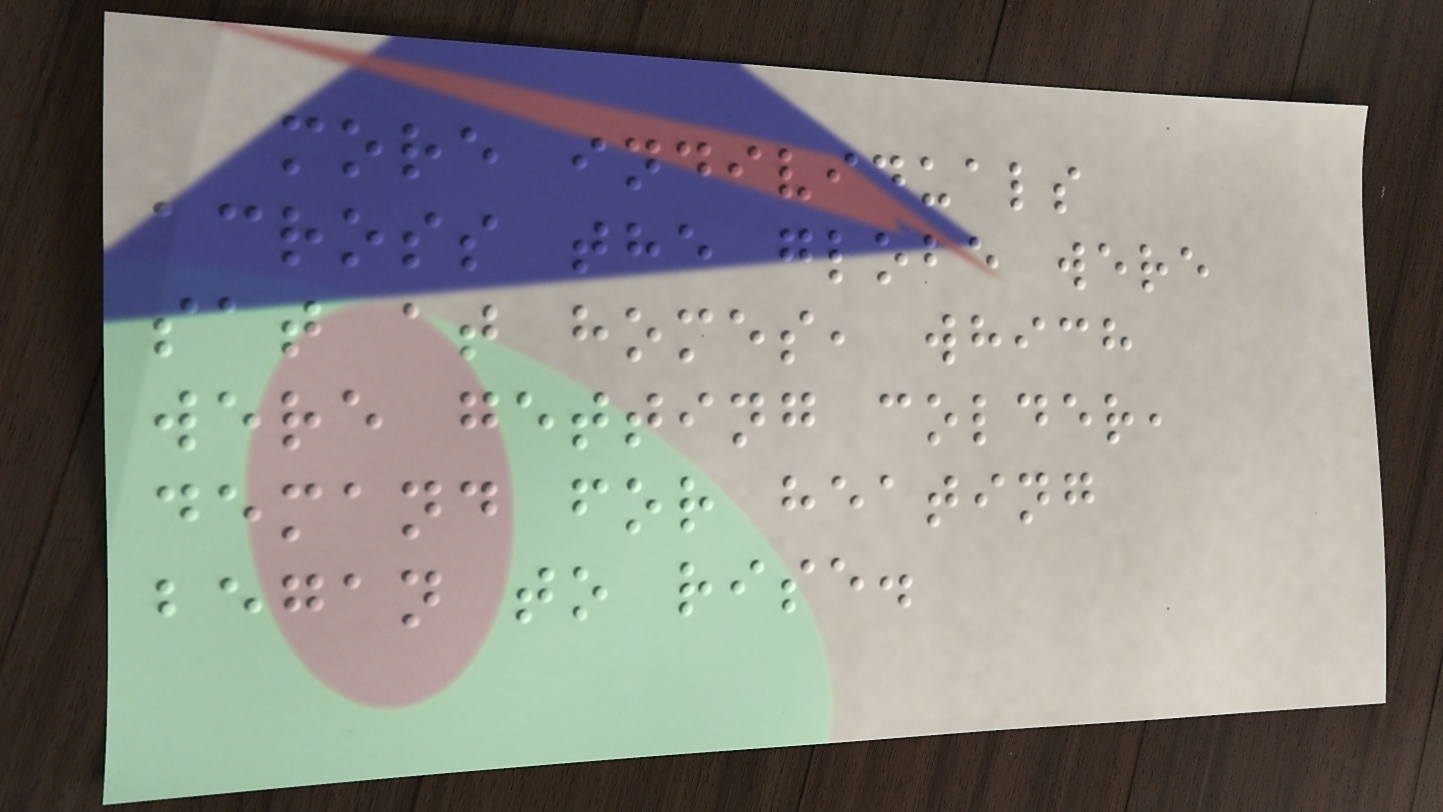more individuals
across the globe were
sat at homes, which
were getting colder,
demand for heating
began to rise.
